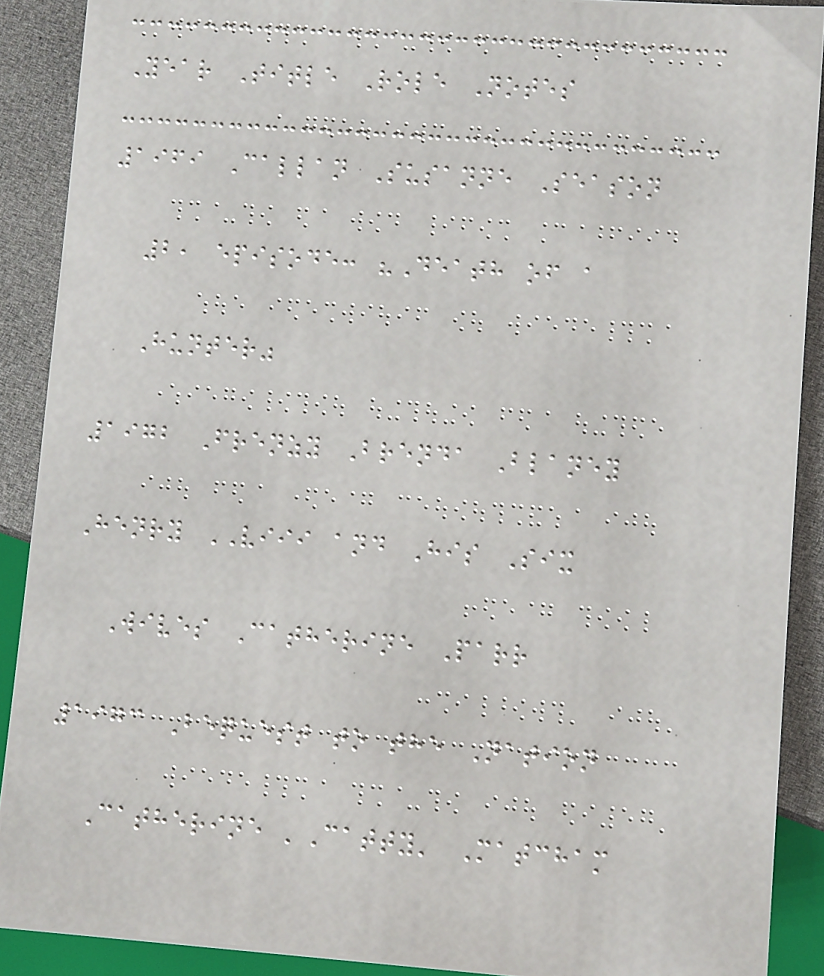Year Title Role Notes
1969 Callan Susanne Season
2, episode: "Death of a
Hunter"
1972 Frenzy Brenda Blaney
Henry VIII and His Six
Wives Catherine Parr
1973 Bequest to the Nation
Catherine 'Catty' Matcham
